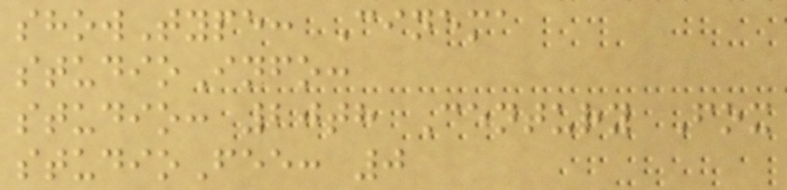showType: Cinema
studioInfo:
studio: 20th Century Fox
studioFee: 0
